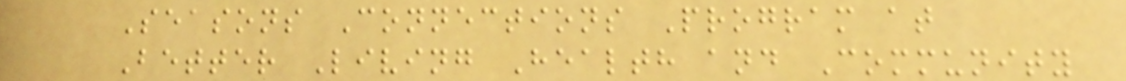Seasons Connections Program at
Better Living Health and Community
